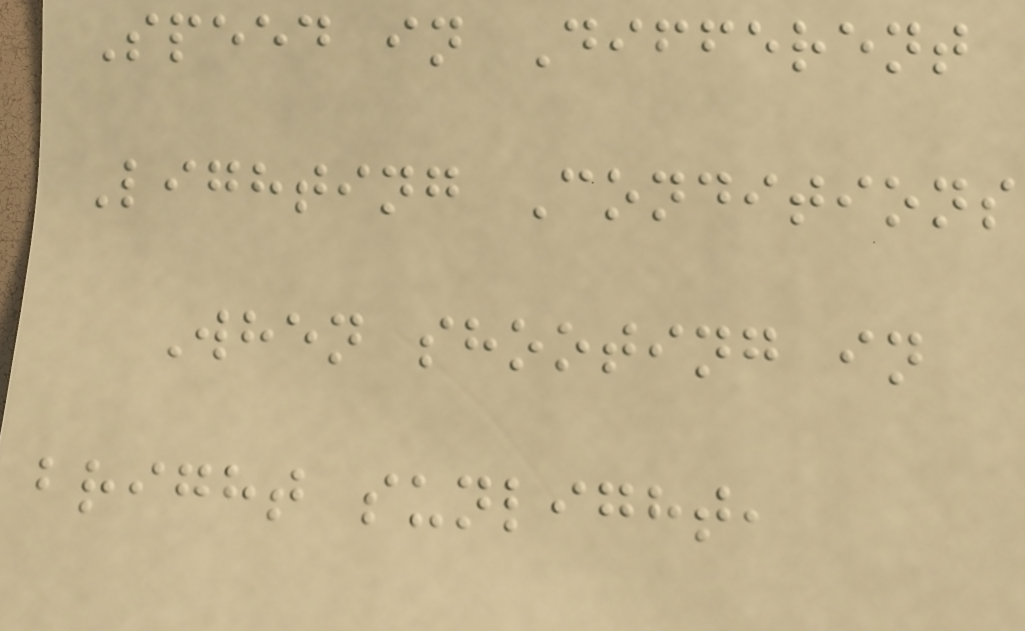Speed in Different
Lighting Conditions
When shooting in
bright sunlight,
